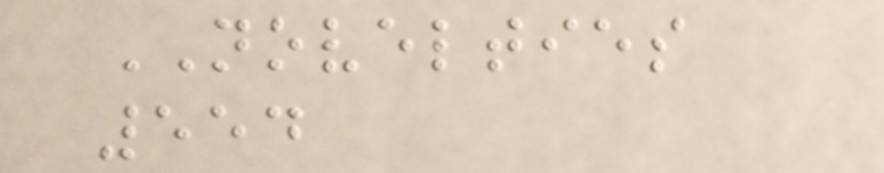NOVELTIES
554
